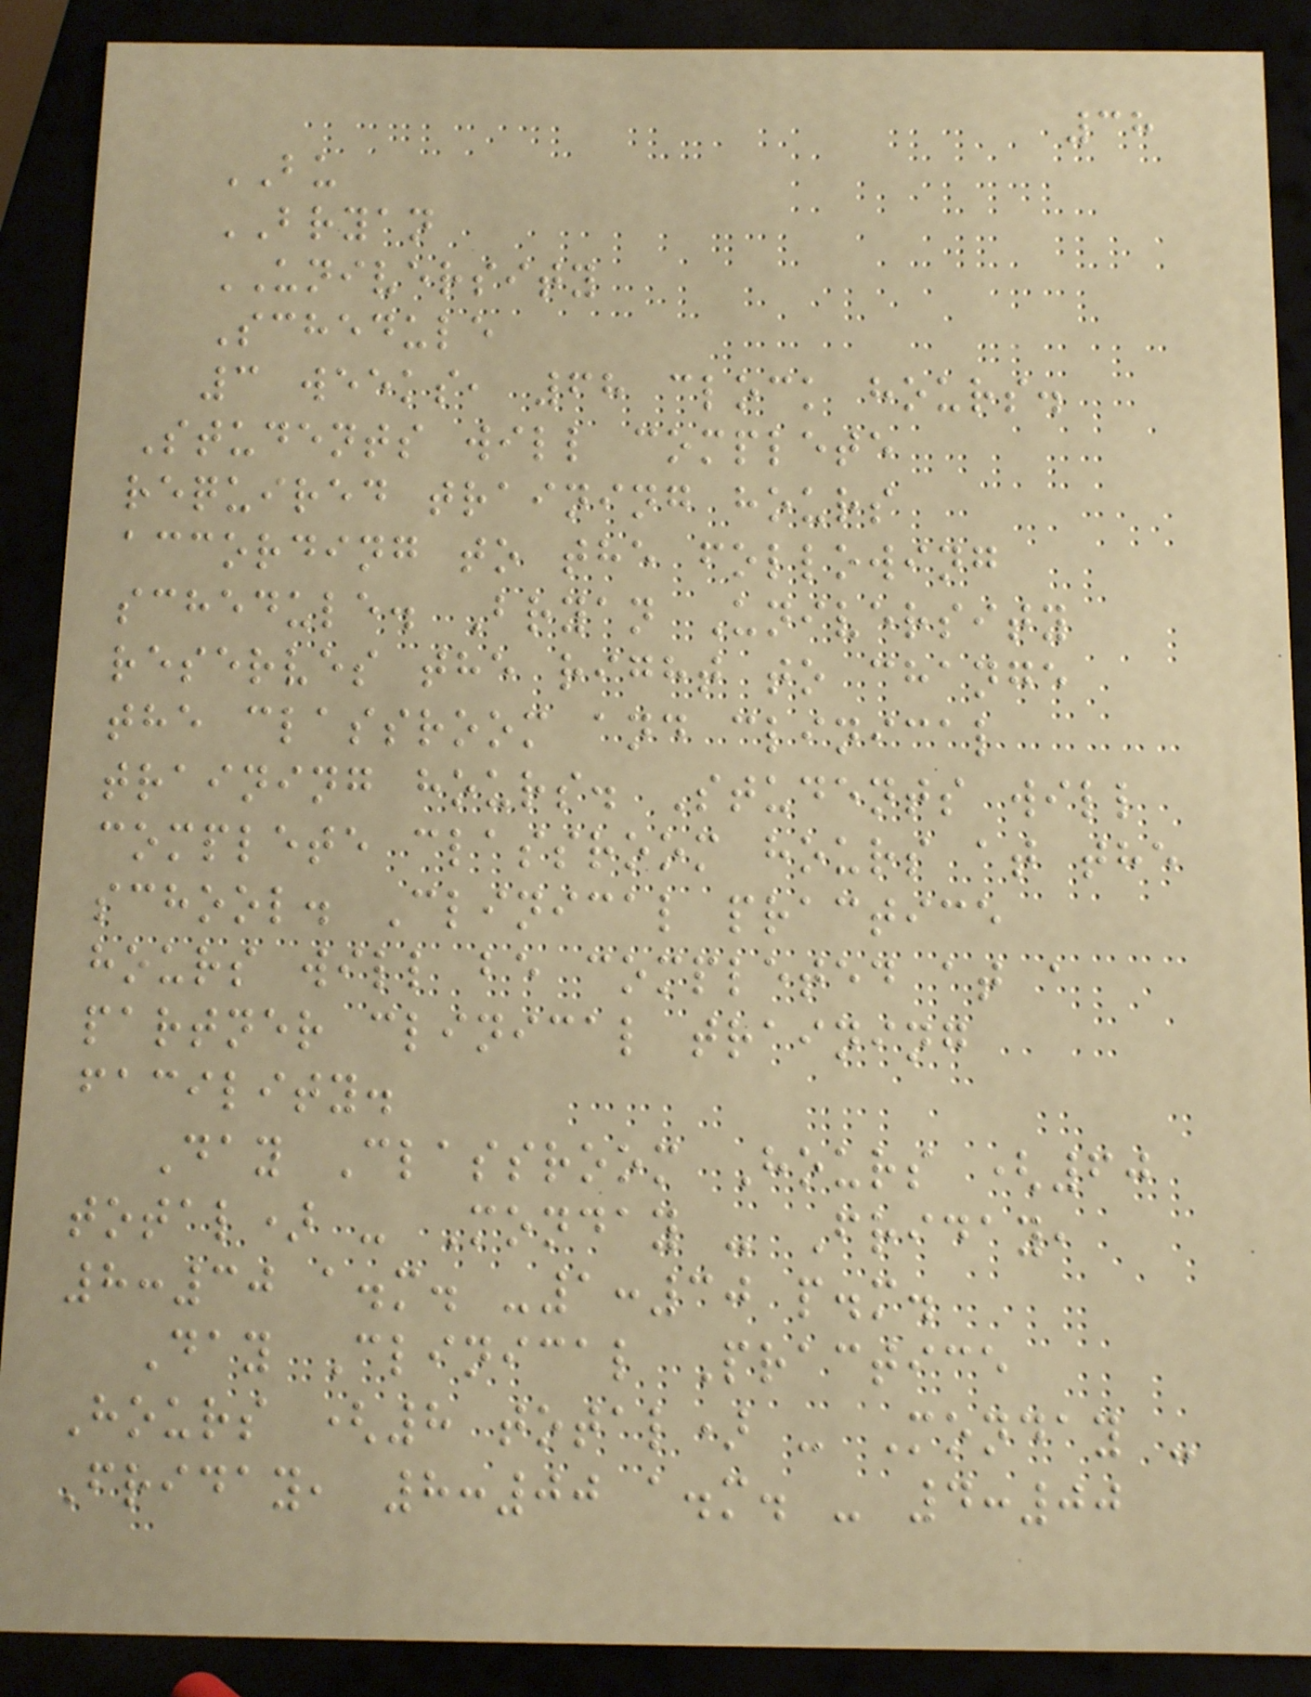38
BU
BRYAN
UNIVERSITY
Schedule
3 weeks, 68 clock hours.
Students will complete
required training hours
according to the following
schedule. Bryan University
reserves the right to change
the classroom and clinical
training hours. Students will
complete classroom hours at the
school. Clinical practice
hours will be completed at a
partner clinical training
facility.
Day Classroom Hours (60
total) - Monday - Friday,
8:30 a.m. -1:30 p.m.
Day Clinical Practice
Hours (8 total) - Monday -
Friday, 8:00 a.m. - 4:00
